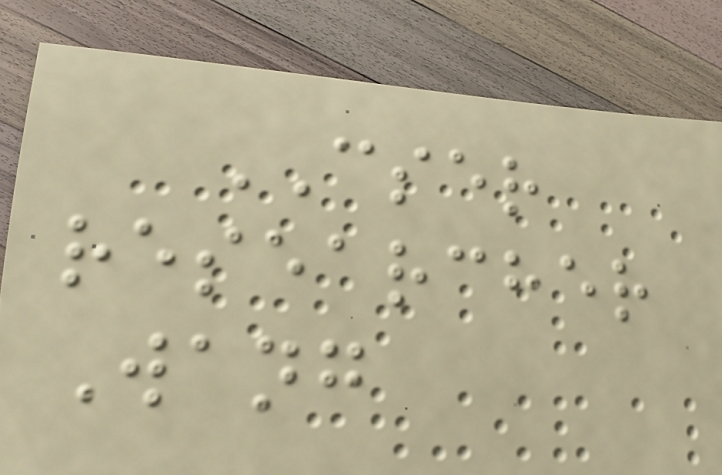CSER
researcher
Wang
